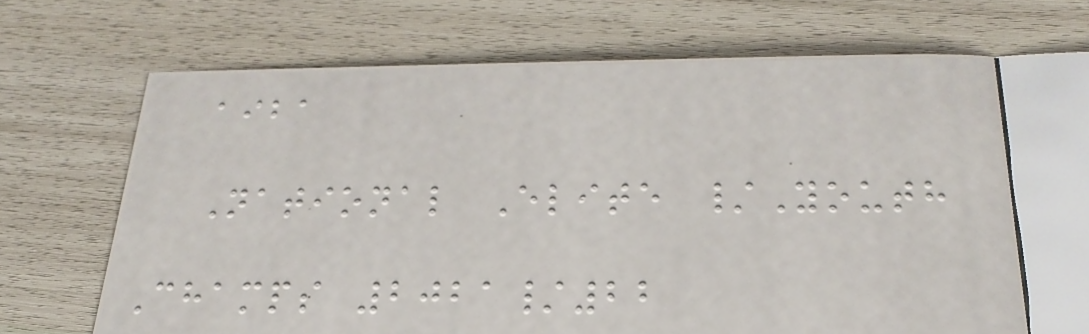aiba
National Elite /Youth
Champs 2021/22
